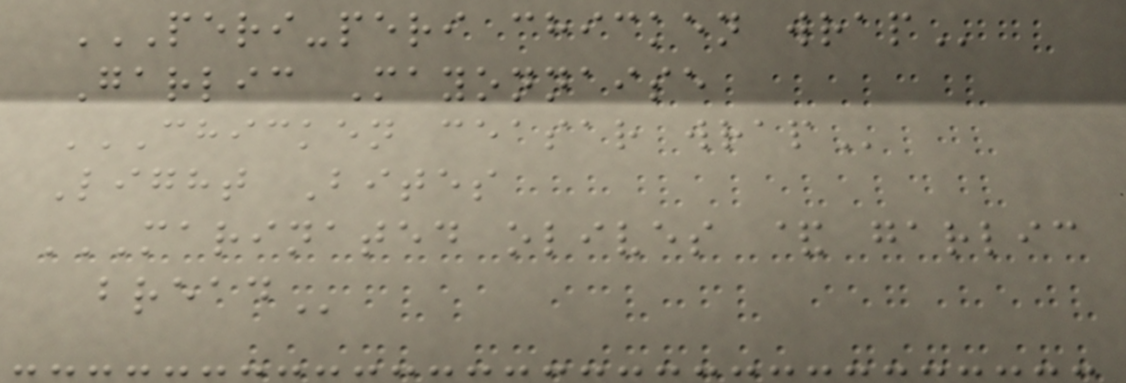PERI-PERI CHICKEN WRAP
Garlic Mayonnaise
CHICKEN CEASAR WRAP
Light Bites
MARINATED OLIVES & GARLIC
BREAD
